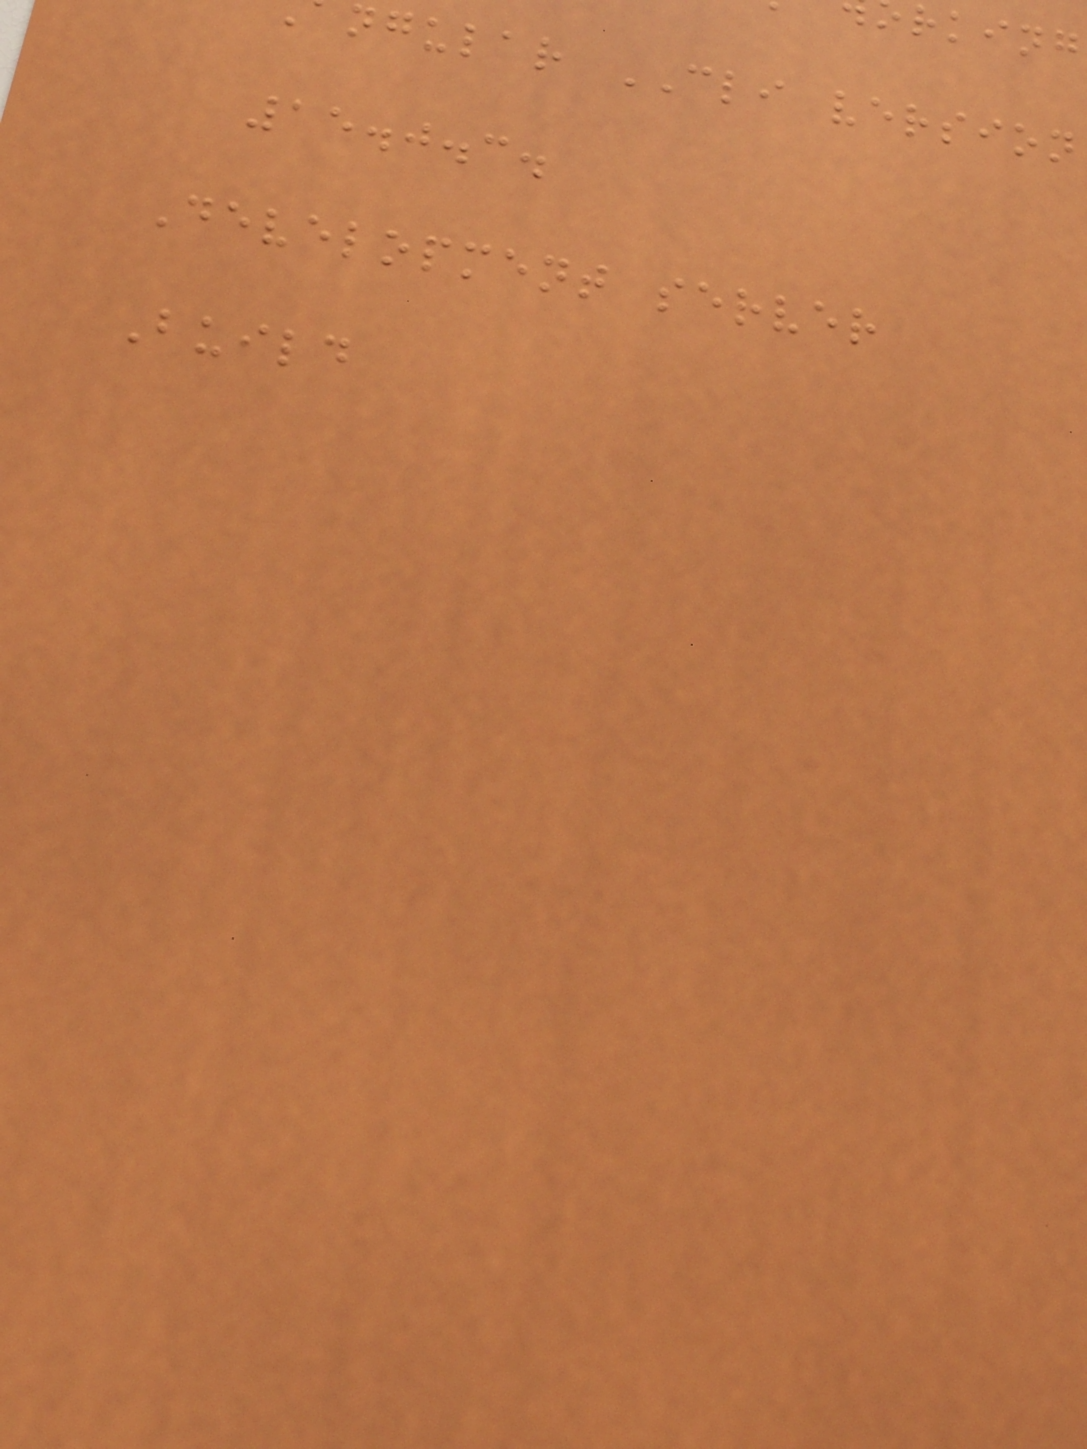ngular CLI version
15.0.3.
Development server
Build
